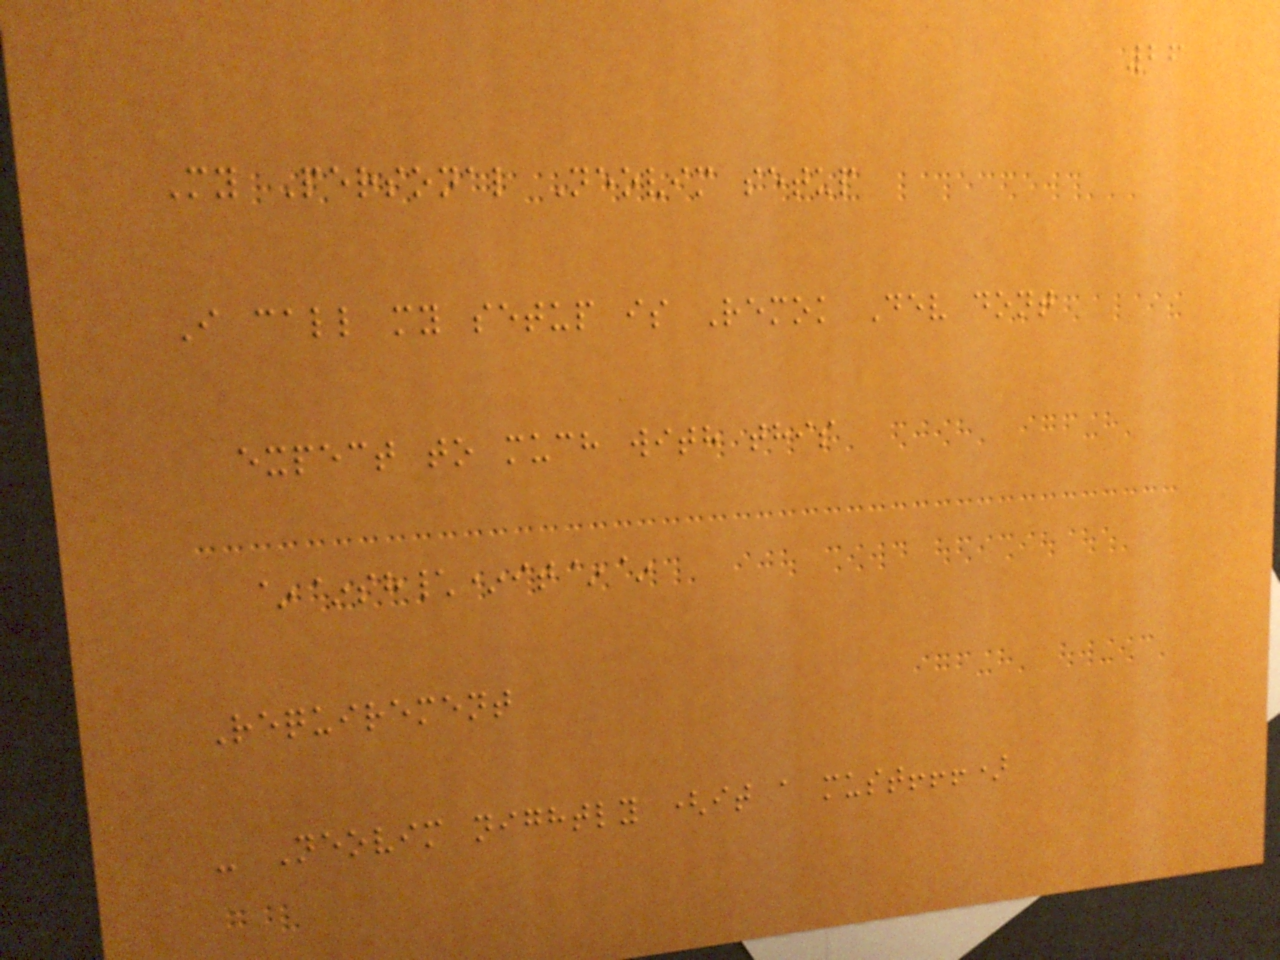26
My Personal Neovim setup
I call my setup is Remok Dev dont
expect to much with this
~~sh\*it~~
Requirement
- Neovim nightly (it a must!!!)
